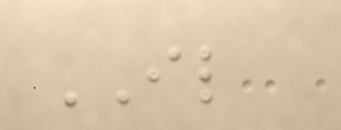IL
